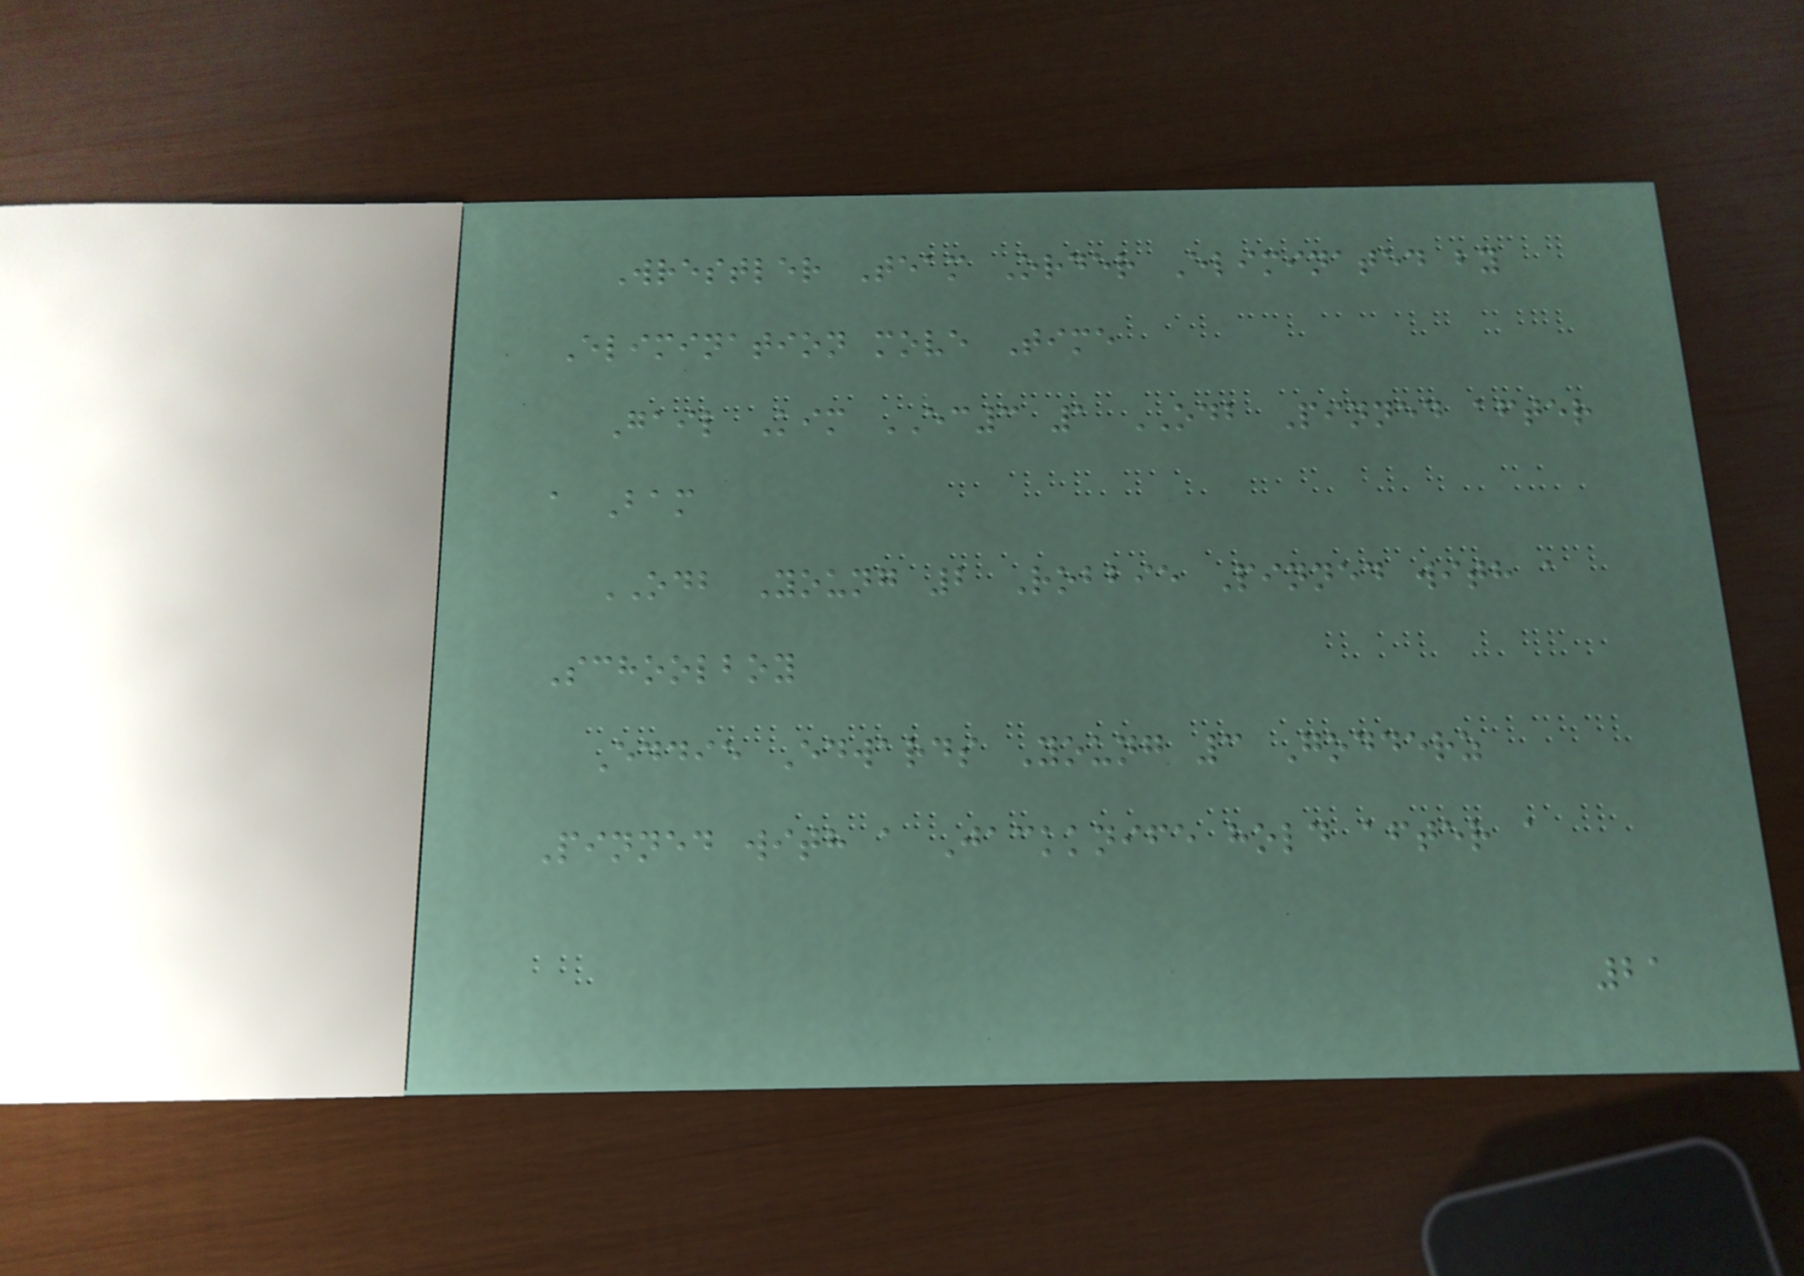Wrestler Team Order Eliminated by
Elimination move Time
Gail Kim EC3 1 ODB Pinned after
a Bam
ODB Young 2 Robbie Pinned with a
Schoolboy
Eddie Edwards Young 3 Godderz
Pinned with a Jackknife hold after a
21
